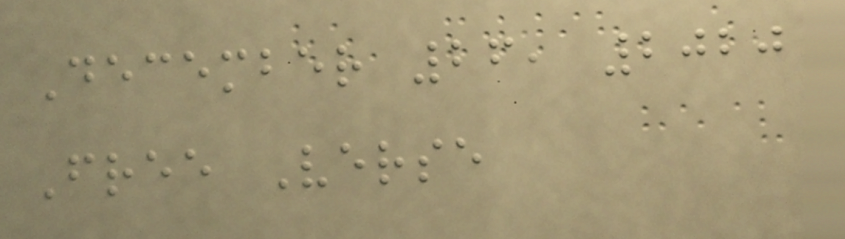December 26, 2020
Free Verse
